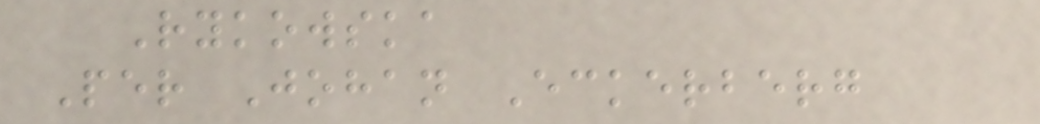Rykowska
Per Johan Eckerberg
